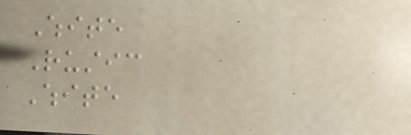White
Rustic
White
